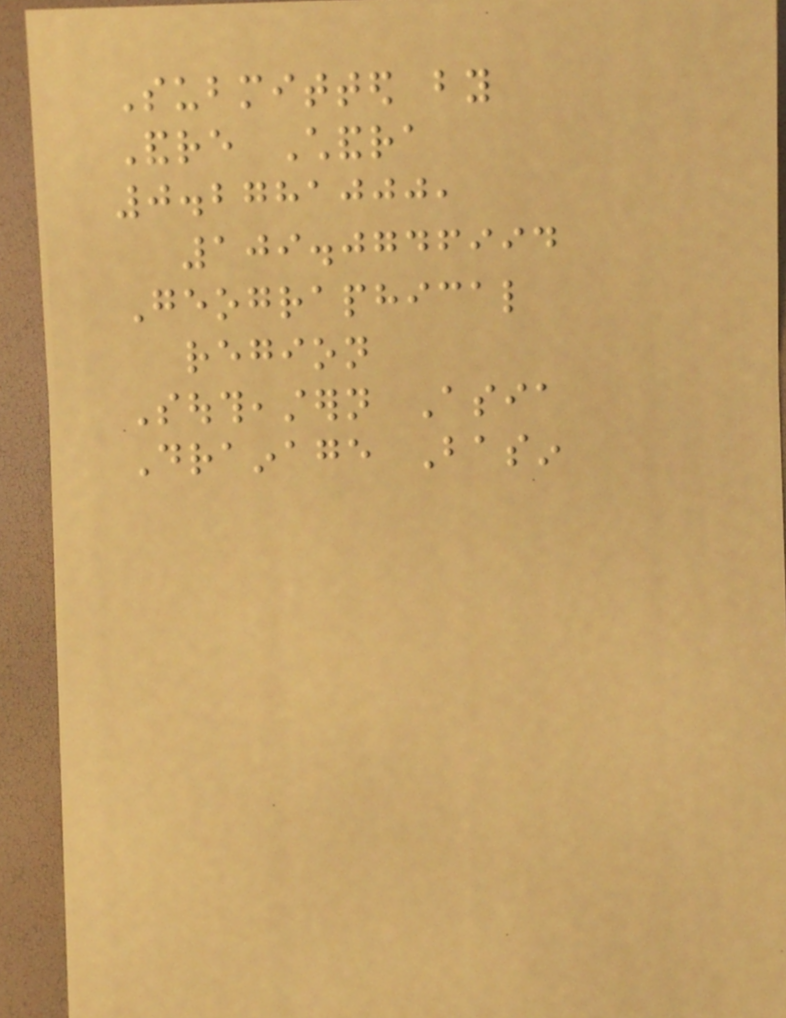Submitted by
Andre Chandra
0.2781000,
109.0746994
Geographical
region
Southeastern Asia
Drainage Basin
